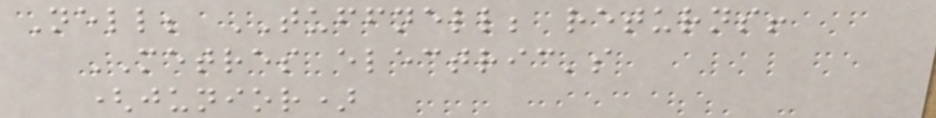Nell; TUFFNELL; returns!
METRES electric's
(junior)
